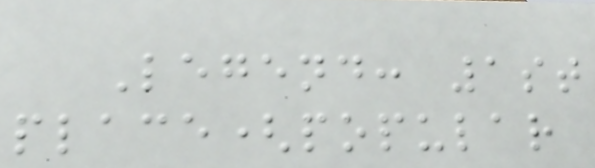Legend: 1st
place(popular
